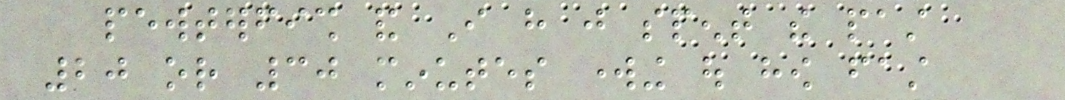pewterfish and I have just spent the past
20 or 30 minutes working out how fast
